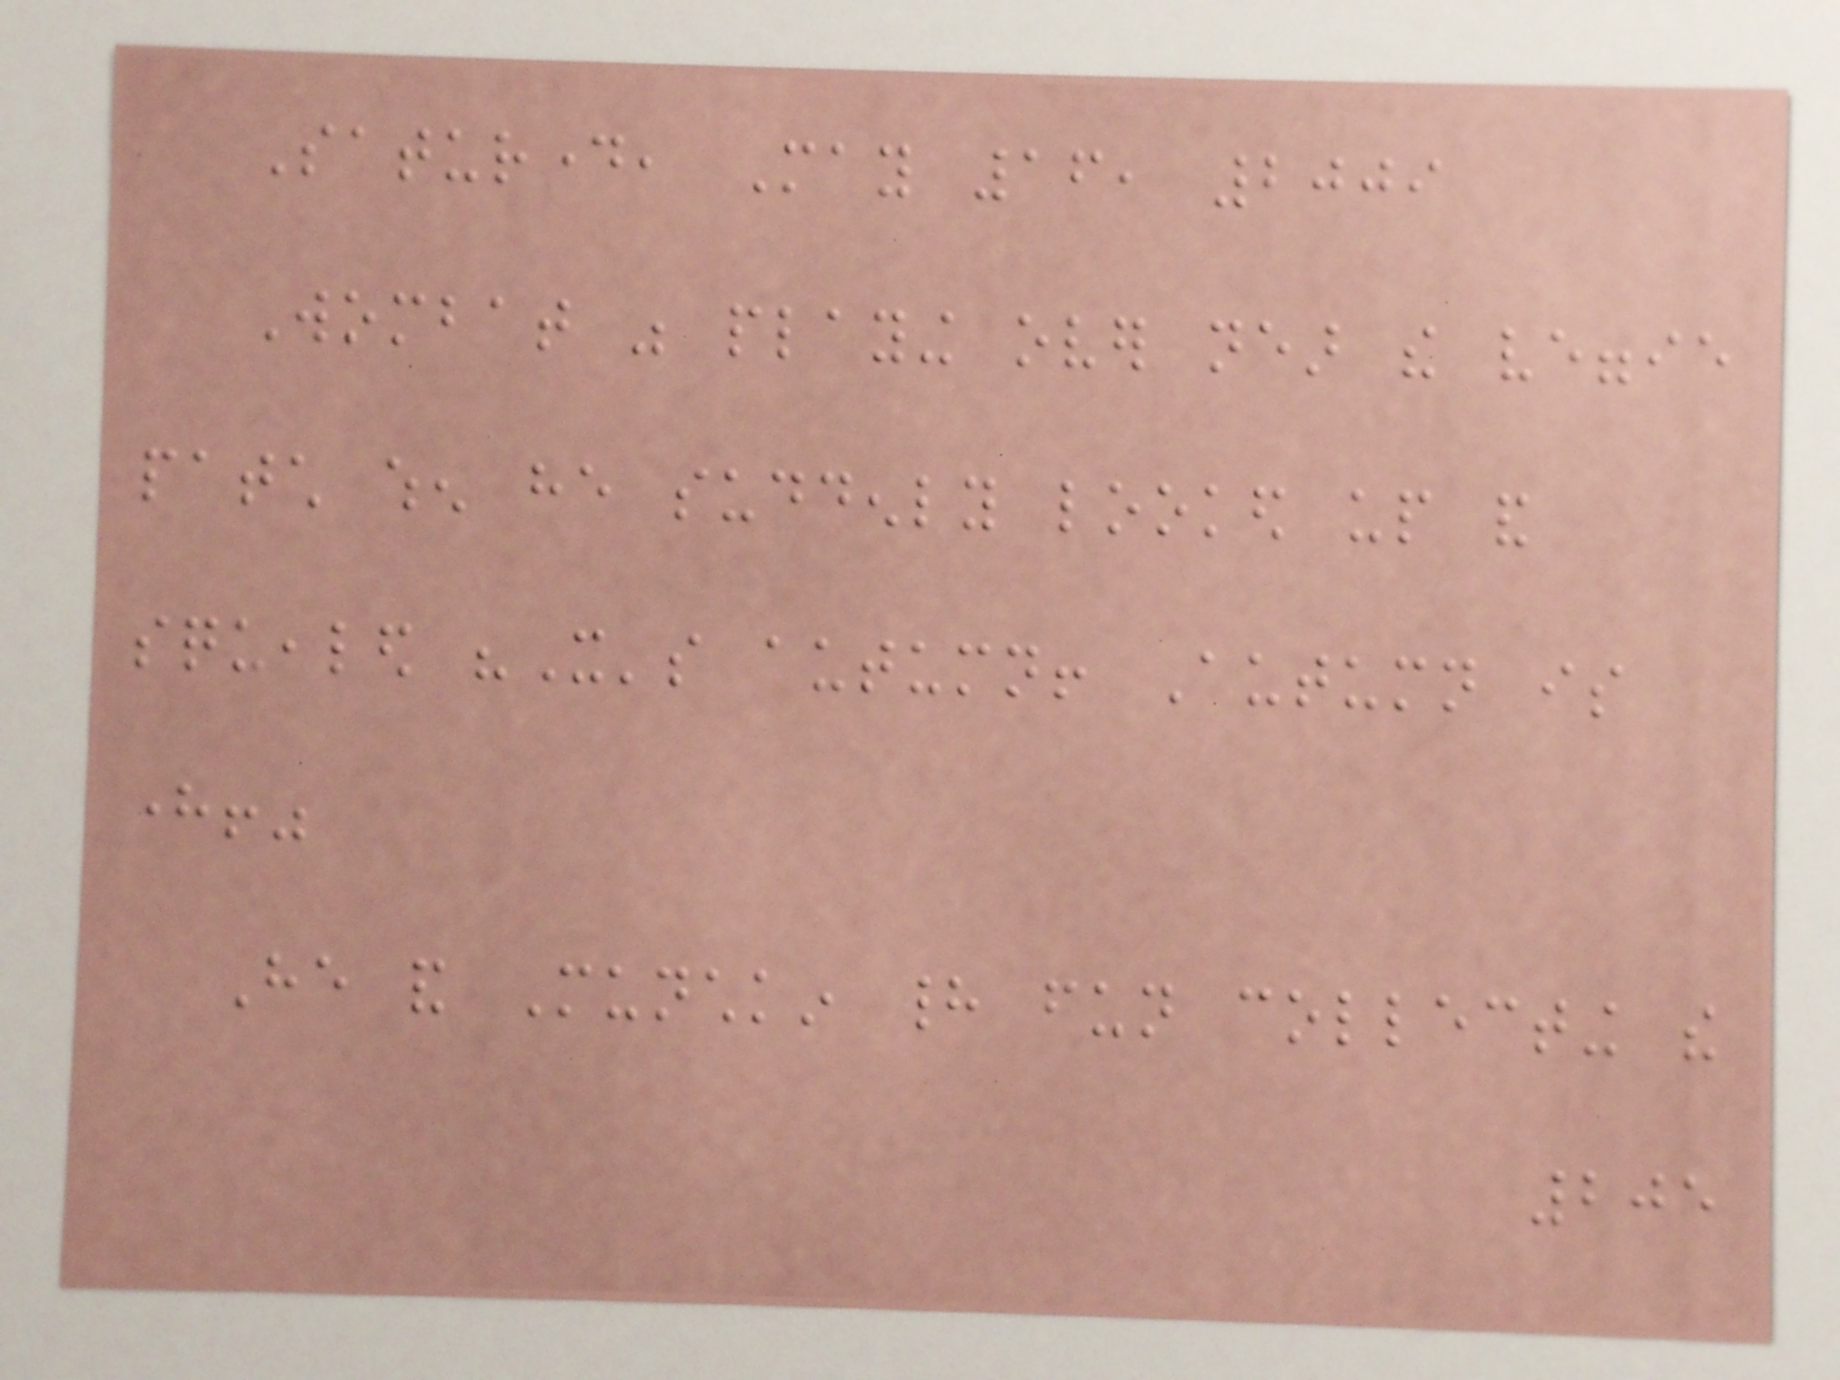Saturday, May 16, 2009
Wombat was playing over near the veggie
patch when he suddenly looked up and
squealed "It's autumn! Autumn is
here!"
He and Munchkin had fun collecting the
205
